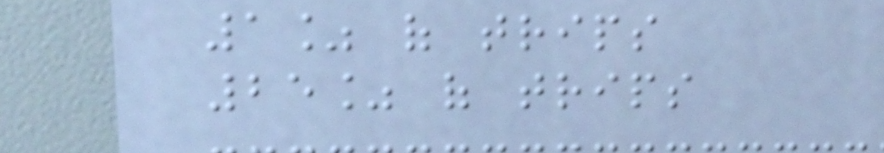1% of trips
25% of trips
